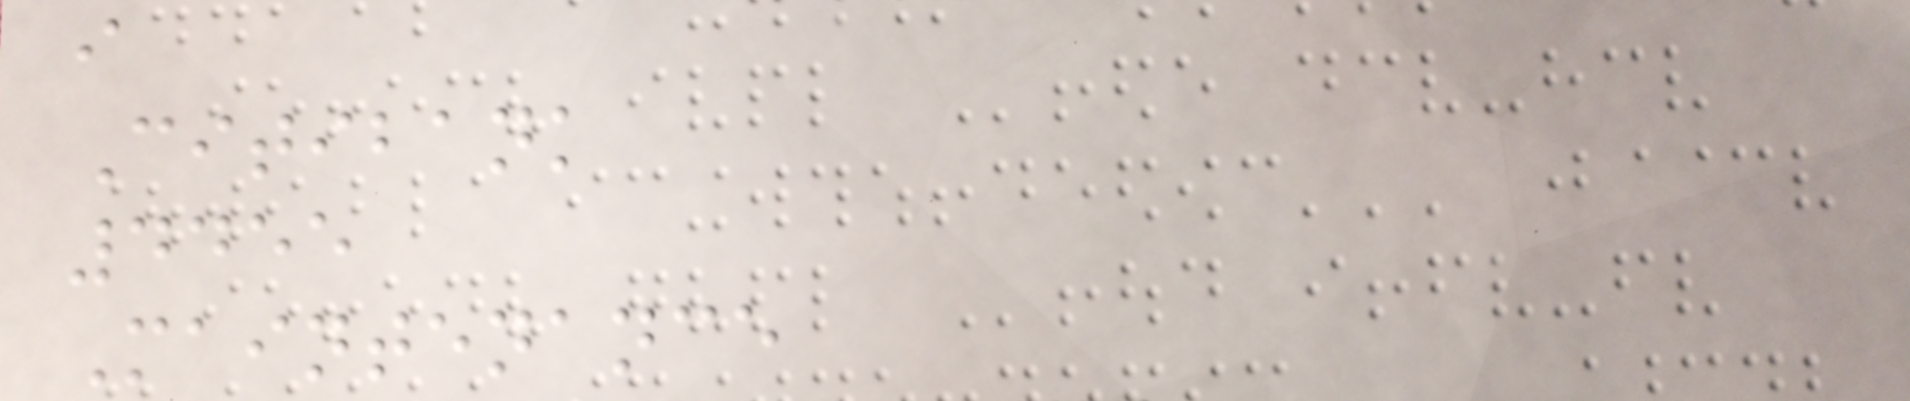i
Citibank
4455
Maintenance
